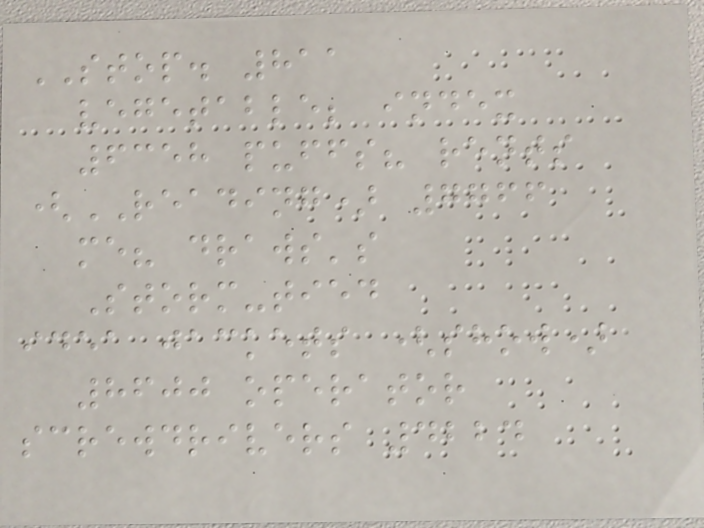STOP. 811
vegetable; index
6358 puffs? rents
(READING) 7766
me? draws's
Storm-tied
idea jackets (show)
8600 operator
screwdrivers 4224
